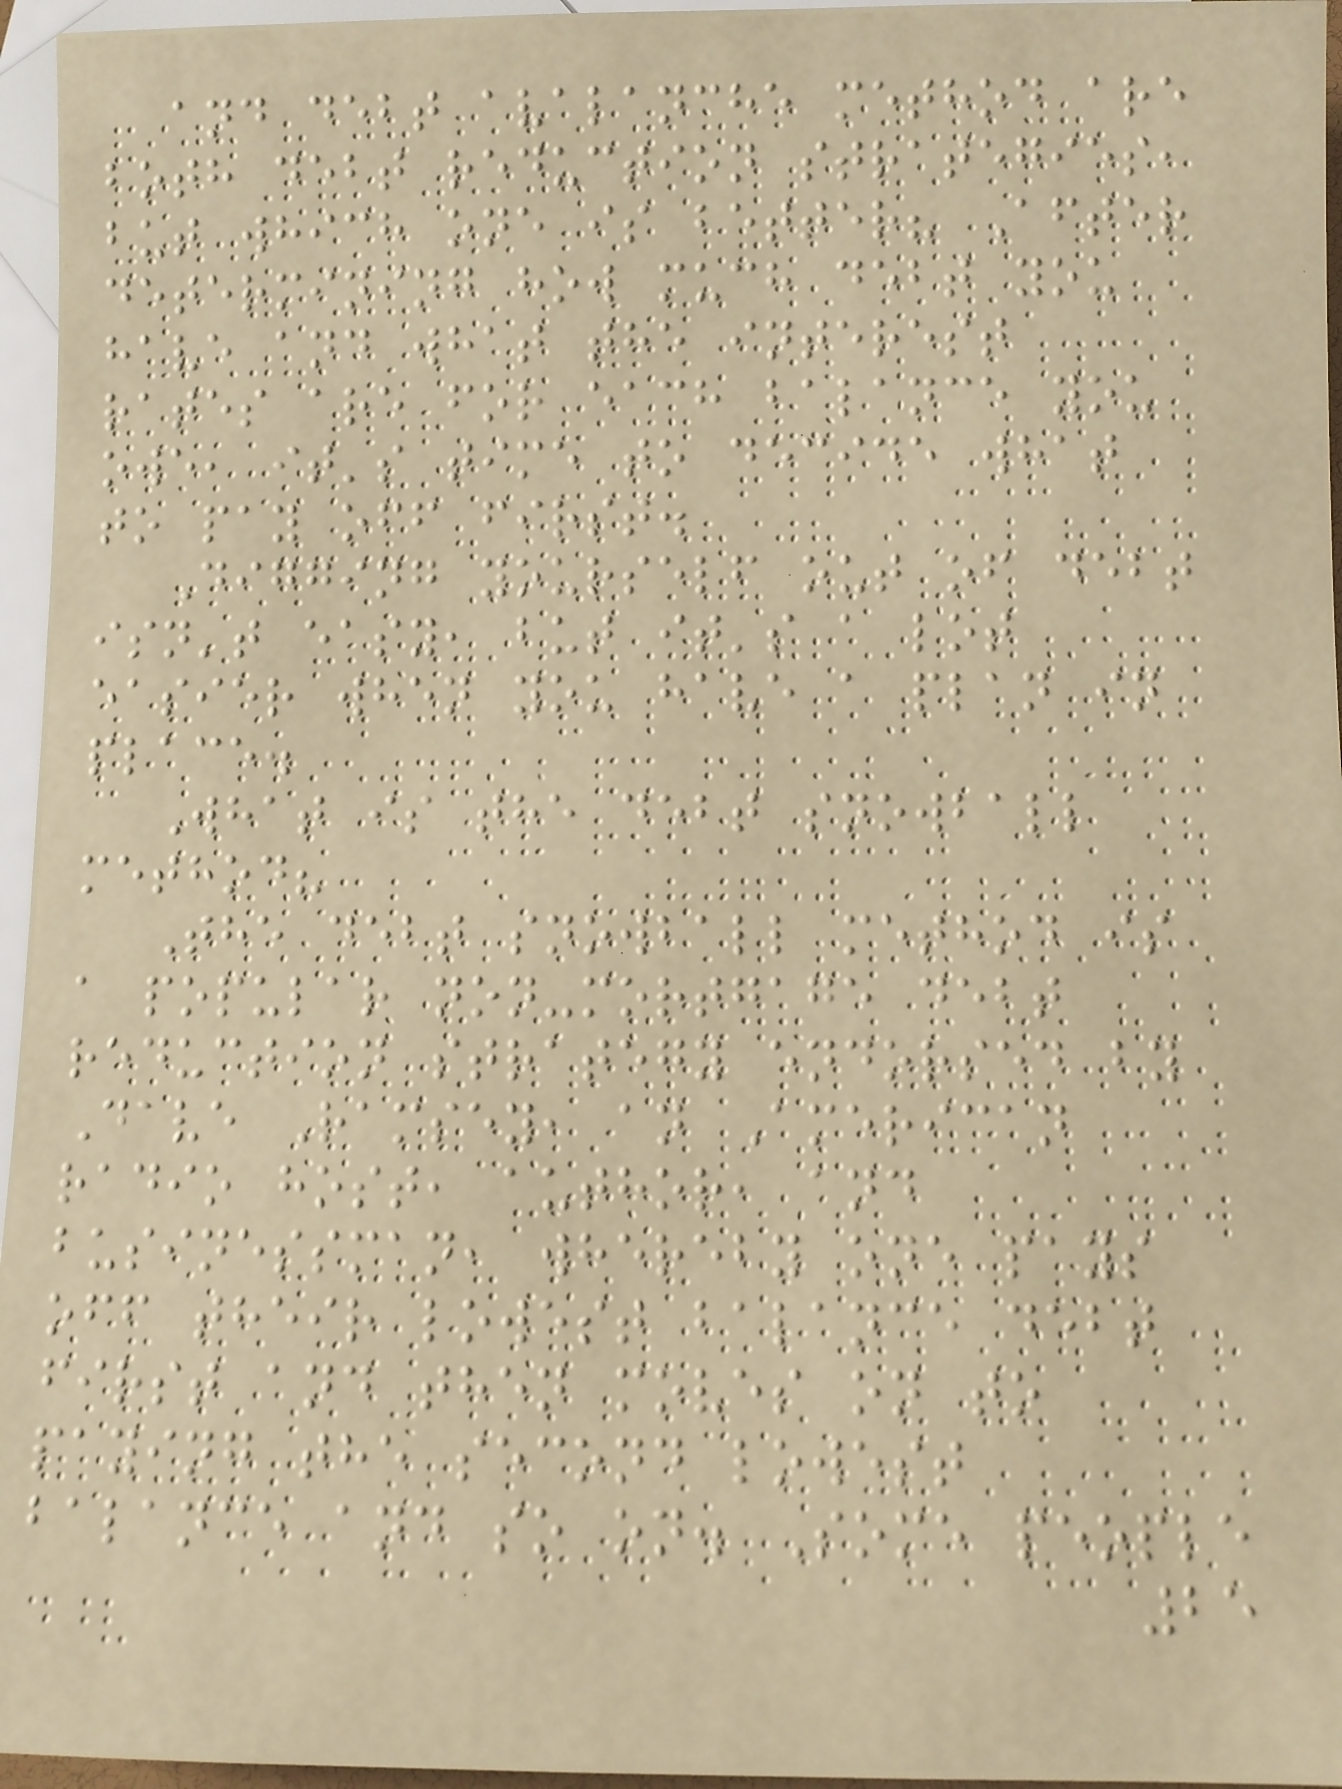and debt avalanche method are
both debt reduction strategies,
but which one is better? After
determining how much debt you
have and what the interest
rates are for each balance you
owe, it's time to decide what
to pay off first.
Digging yourself out of debt
isn't easy, but it's a lot
easier when you have a plan in
place.
What is the debt snowball
method?
The debt snowball method is
a popular non-mortgage debt
reduction strategy endorsed by
Dave Ramsey, an American
radio host, author, and
businessman, whereby one pays
off their lowest balance debt
first and then moves on to
paying the second lowest
balance and so on. Some people
25
